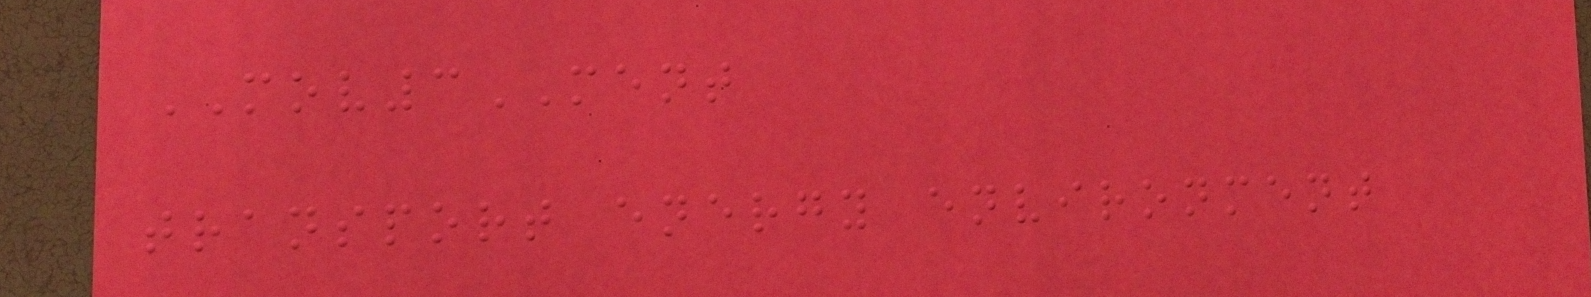MOV3MENT
transport energy environment
